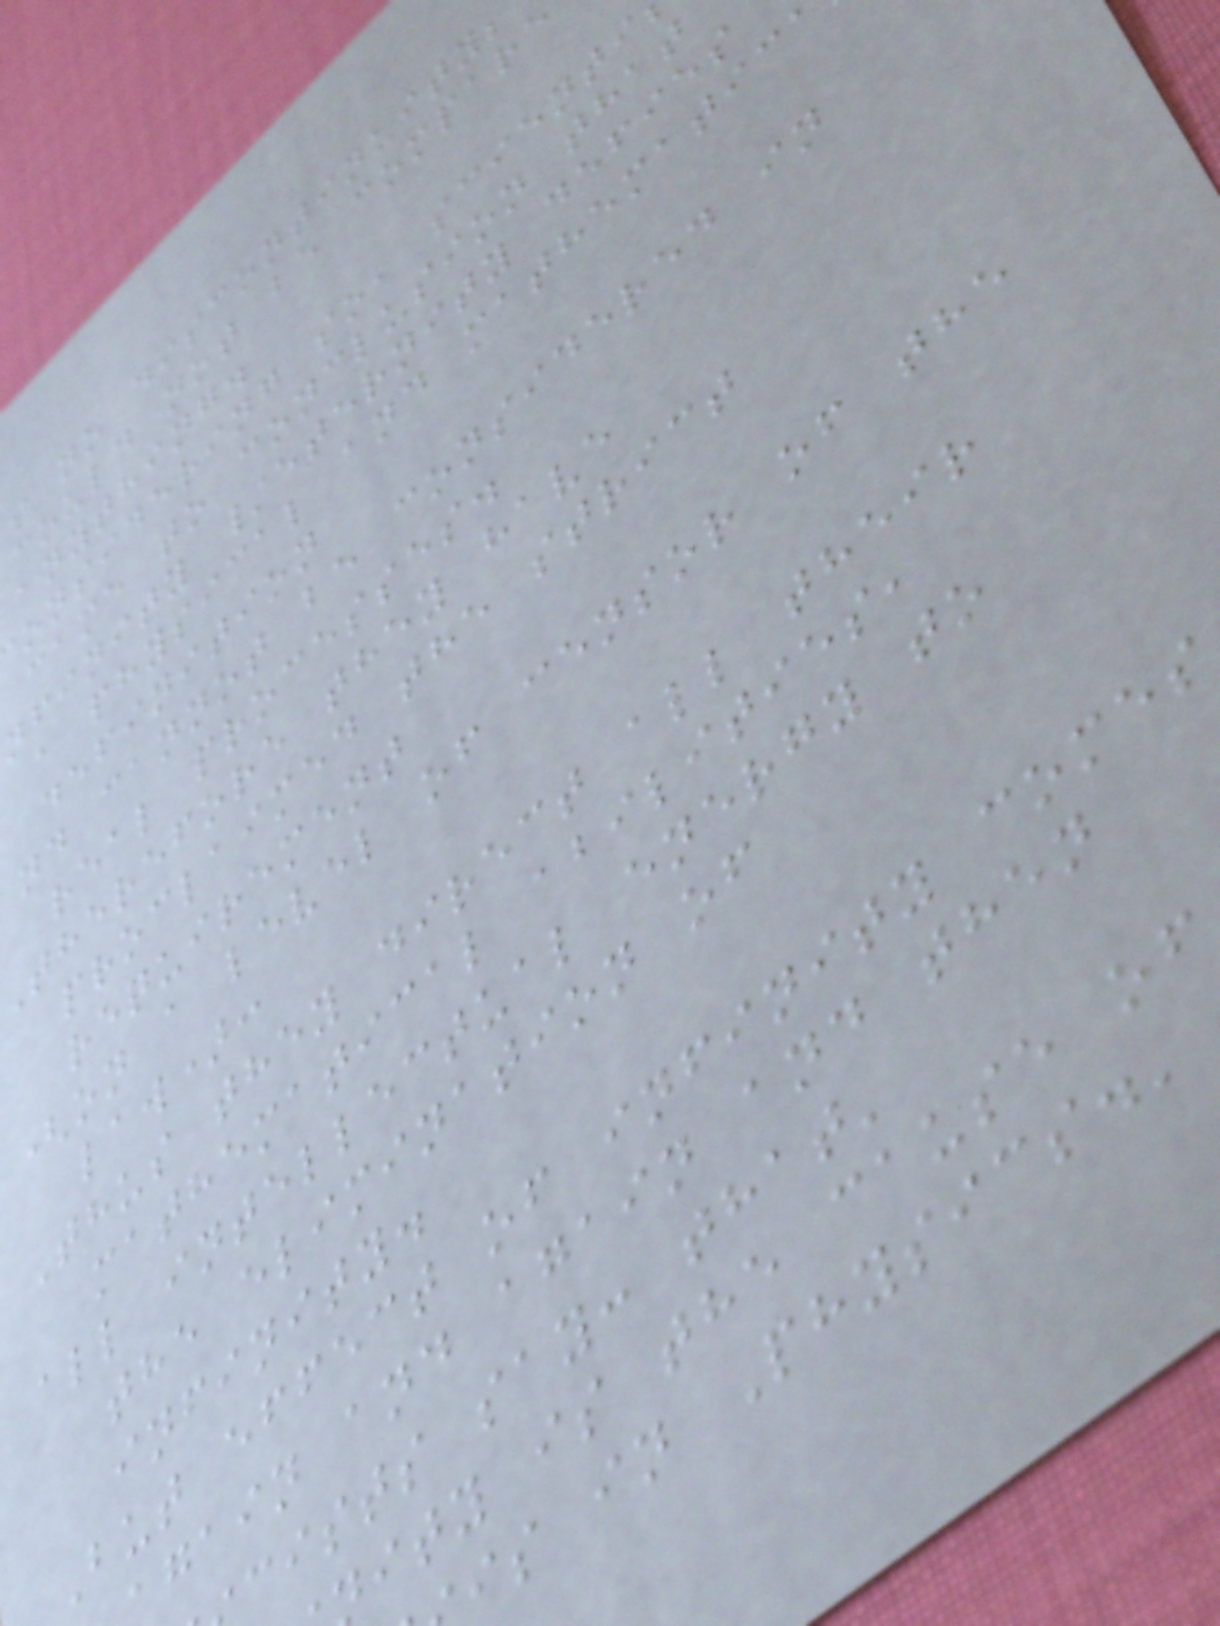s no discontinuity;
could not be compare
anything.
onsidering so, scienti
came to conclusion that
nfinity /eternity defies
a physical and mathematic
definition
nd cannot be considered in
real processes.
therefore they have
proclaimed the strict
requirement
(on a level of censor of the
law):
Thus they direct all their
mathematical abilities,
all intellectual energy to
the elimination of
infinity.
But effect of infinity comes
gain and again and then
cists say: that'
ity is the cause of
is in Physics.'
